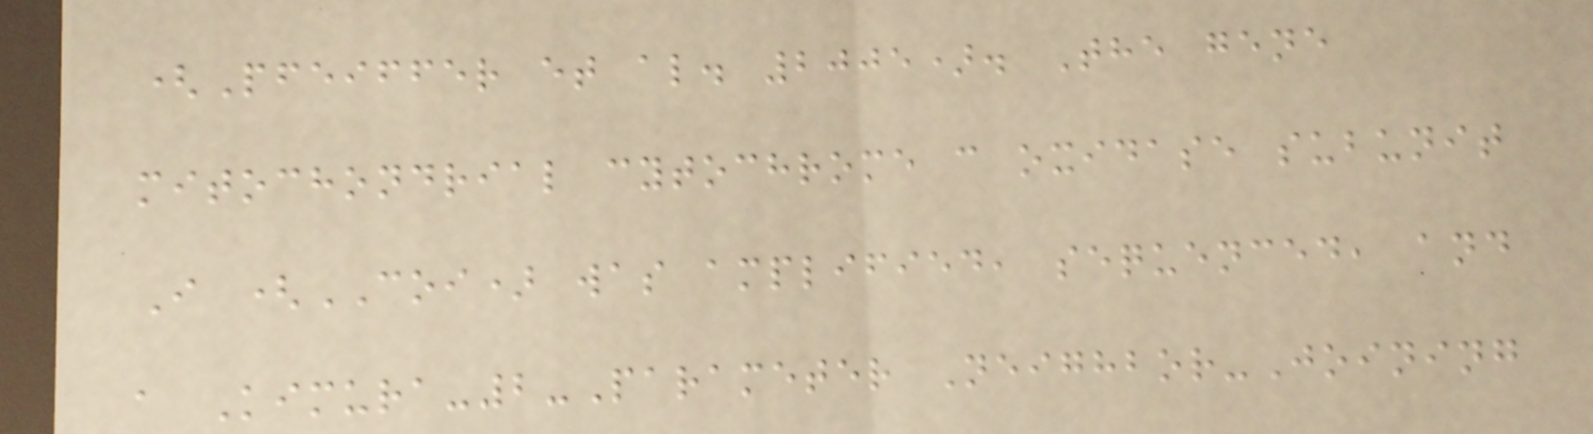(Pfeiffer et al. 2005). The gene
mitochondrial cytochrome c oxidase subunit
I (COI) was amplified, sequenced, and
a Kimura-2-Parameter Neighbor-Joining
